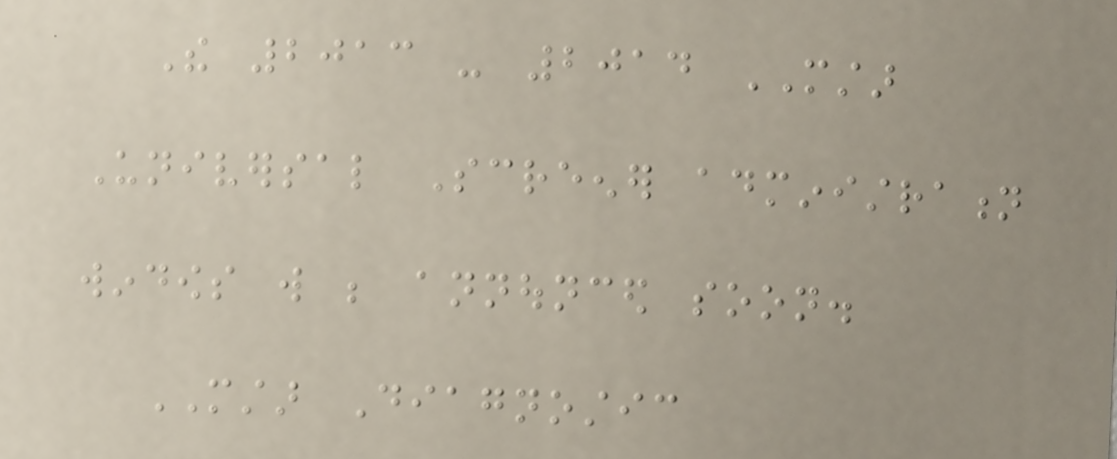The 2013 - 2014 MSTAR
Universal Screener administration
windows will be announced soon.
MSTAR Diagnostic
